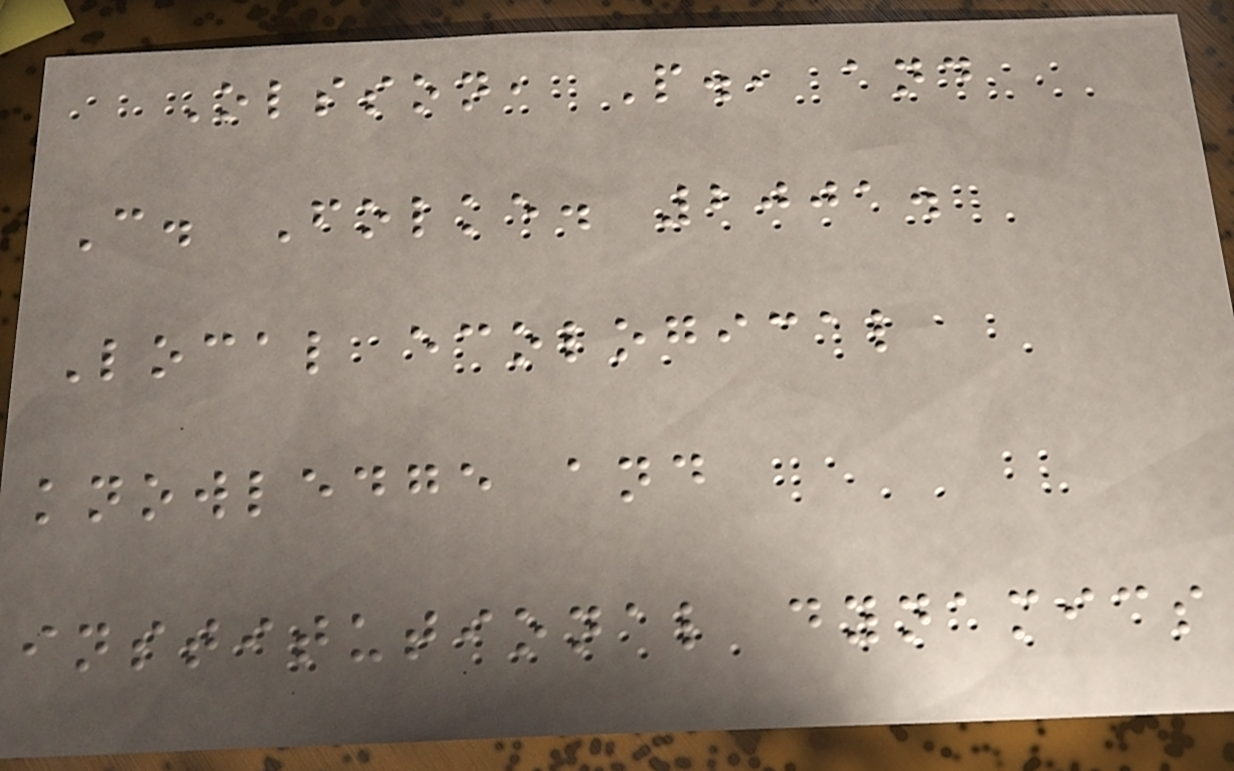Olsson, P., and
C. Folke. 2001.
Local ecological
knowledge and
institutional dynamics
